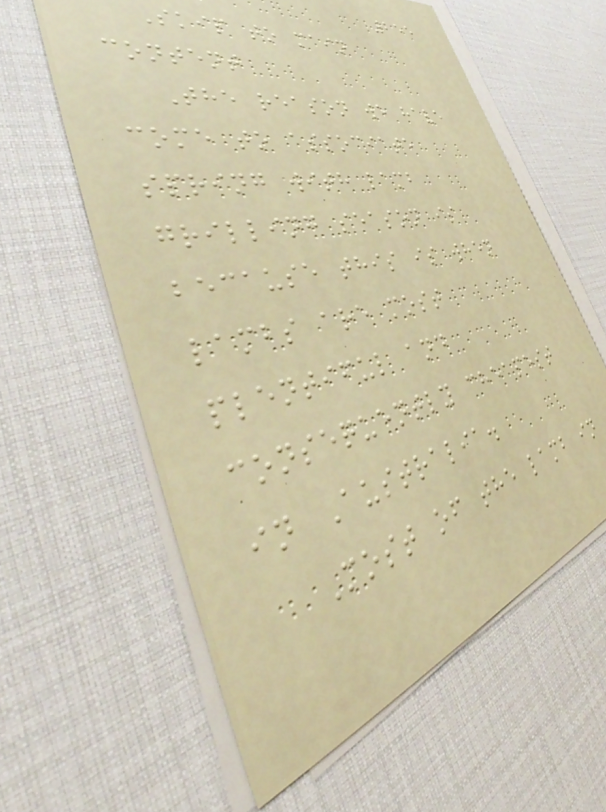255
Skip to main
content
The reason we have
come to associate
spring with lamb
grilling season is
because this is when
lambs are most
plentiful and
consequently cheapest
in Australia.
Most of the lamb in
